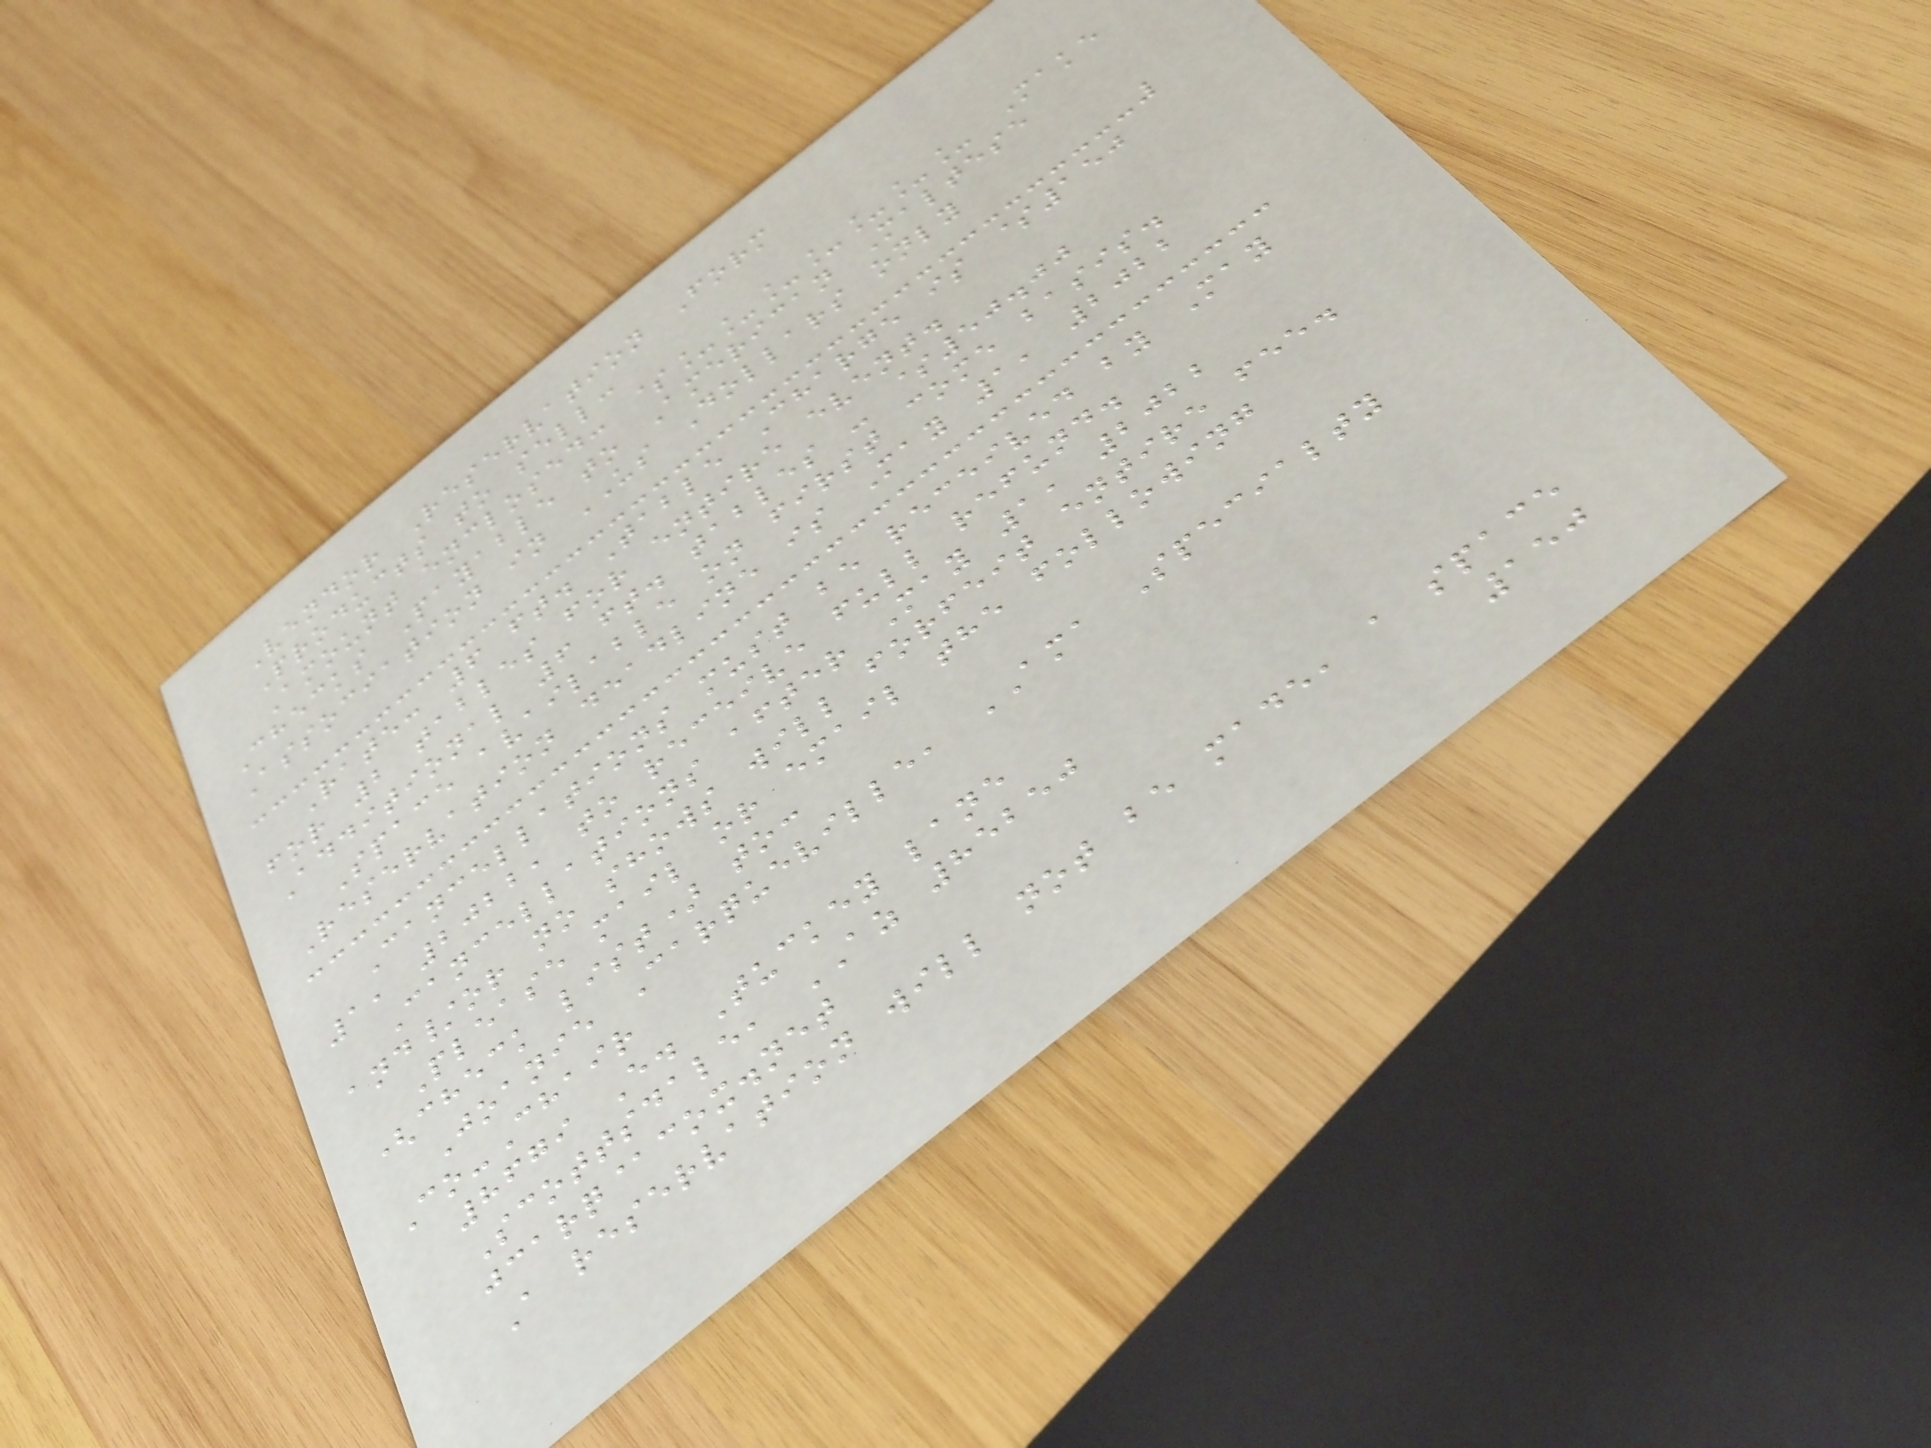Vendor Reservation Form
Products to sell:
Amount enclosed: $_______ Make
Checks Payable to American Maltese
Association in US Dollars only
Rate: 6 ft. Table Charge is $150
for 2 tables for entire event.
Additional 6 ft. tables - $50.00
Space available on first come basis.
Reservation deadline is May 1, 2022
Cancellations must be received by May
1, 2022, to receive full refund.
Cancellations after May 1, 2022
and/or no shows will forfeit entire fee.
Please mail or email the following
(check list) to:
Joanie Carqueville, AMA Specialty
Co-Chair
8679 E. Tuckey lane
Scottsdale, AZ 85250
jcarq@cox.net
A reservation will not be made, a space
150
